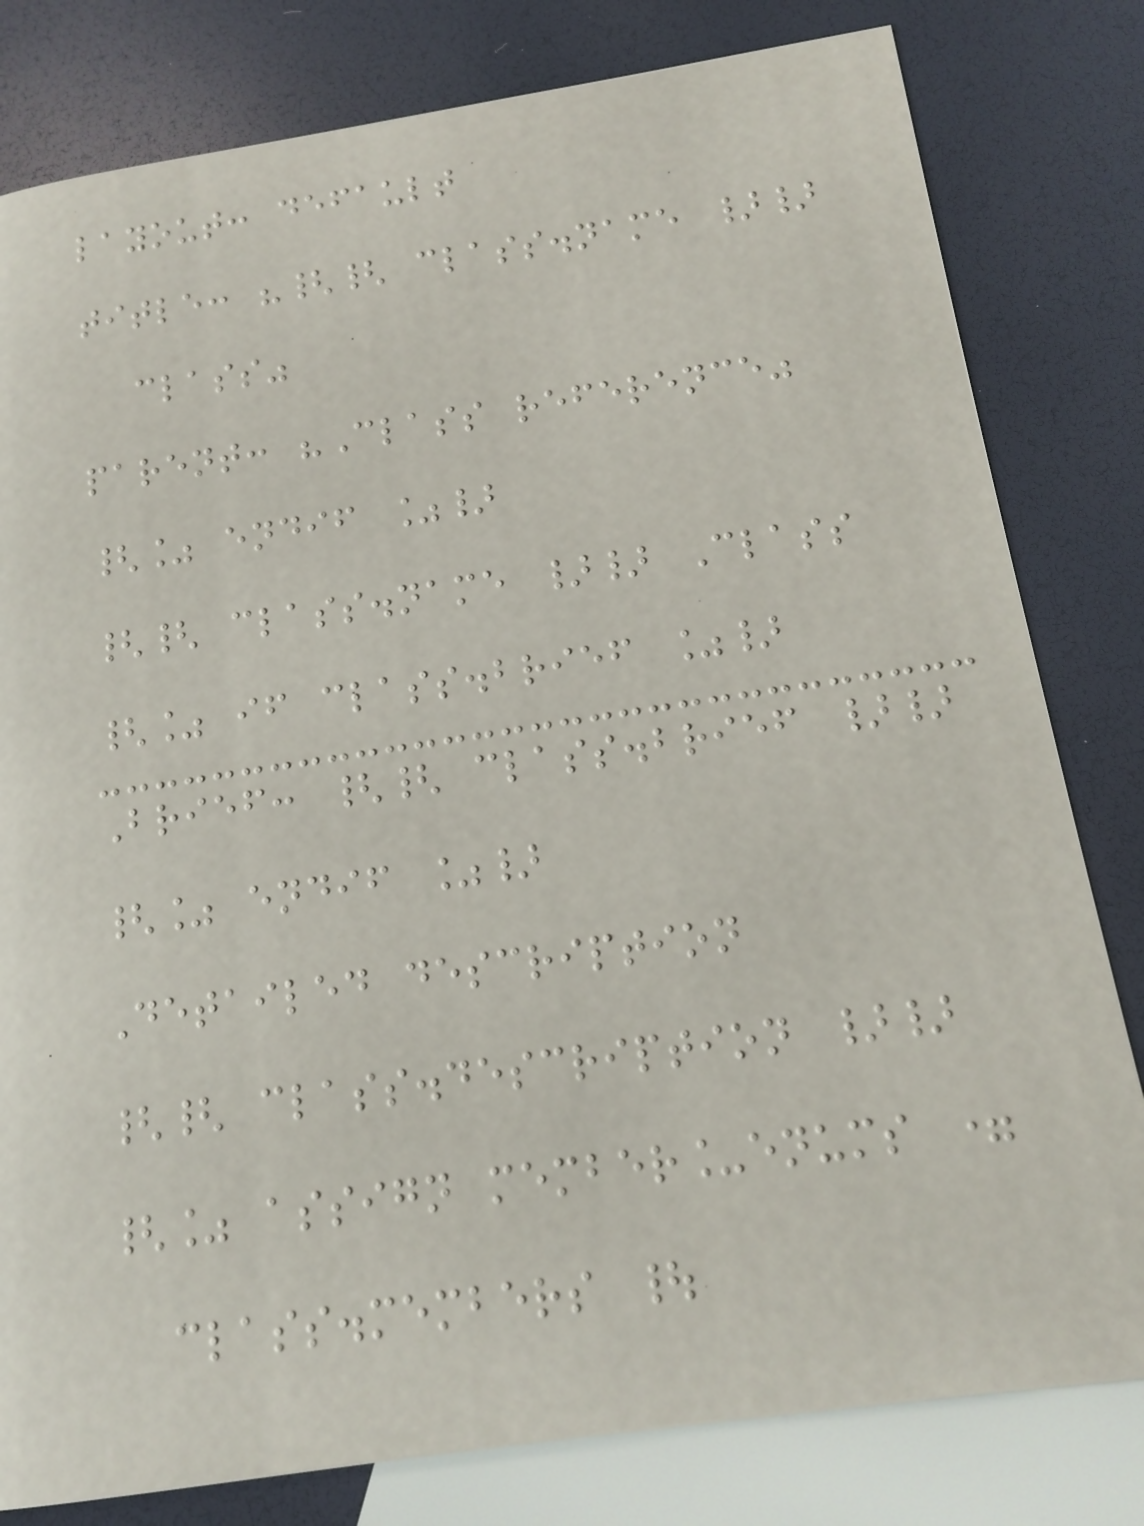layout: default
title: "{{ class.name }}
class"
parent: "Class reference"
{% endif %}
{{ class.name }} Class
{% if class.brief %}
Brief: {{ class.brief }}
{% endif %}
Detailed description
{{ class.description }}
{% assign member_enums =
class.members |
